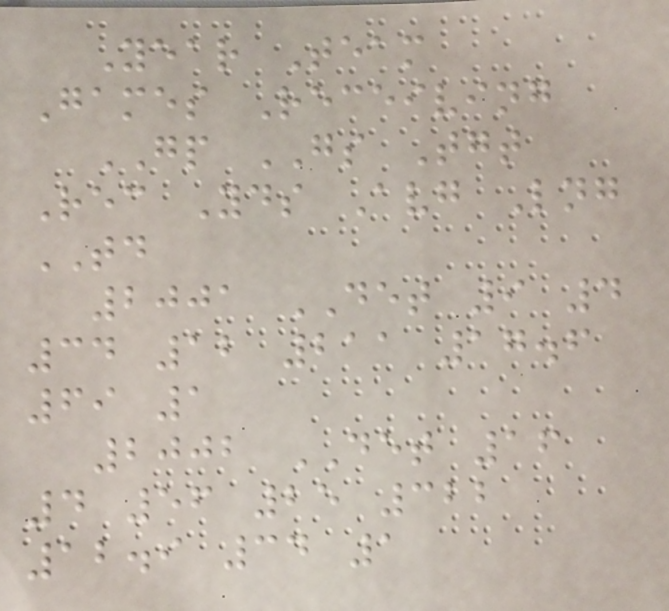Year Team
Games Receiving
GP GS Tgt
Rec Yds Avg Lng
TD
2001 DET 9 4
34 12 211 17.6
69 1
2002 DET 16
4 56 25 322
12.9 34 1
